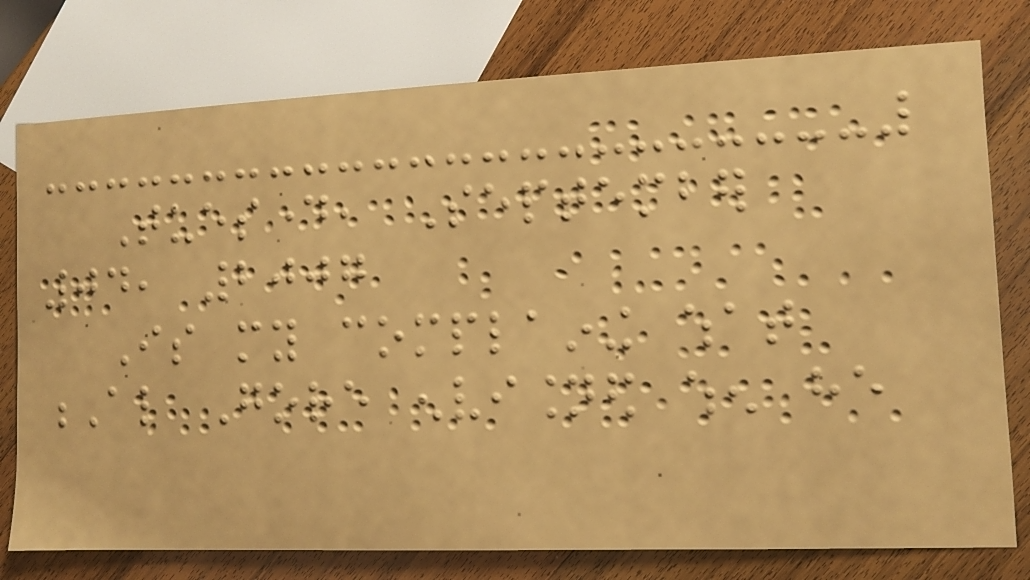Tuesday, September
04, 2007
Is my complaining what
Al Gore envisioned when he
